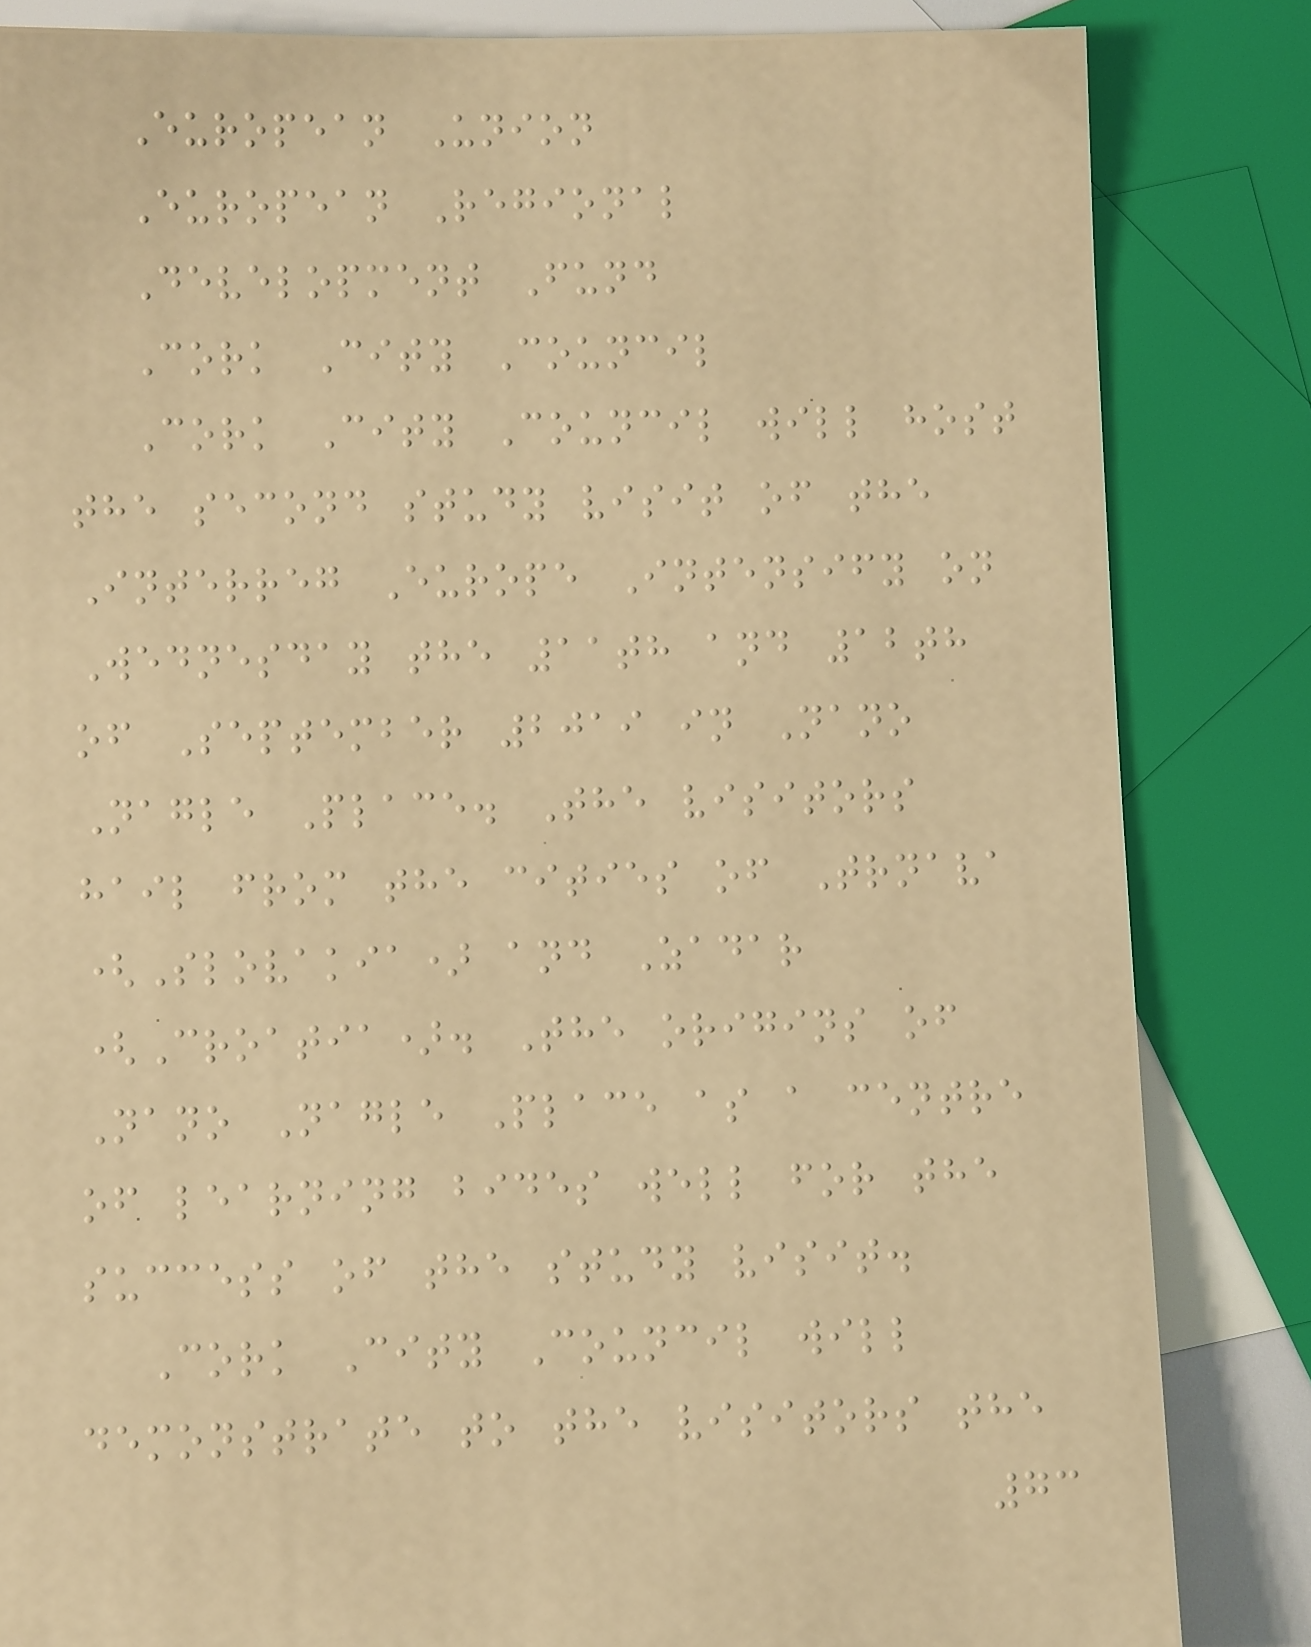European Union
European Regional
Development Fund
Cork City Council
Cork City Council will host
the second study visit of the
Interreg Europe Intensify on
Wednesday the 11th and 12th
of September 2019 in Nano
Nagle Place. The visitors
hail from the cities of Trnava
(Slovakia) and Zadar
(Croatia). The origins of
Nano Nagle Place as a centre
of learning bides well for the
success of the study visit.
Cork City Council will
demonstrate to the visitors the
73
